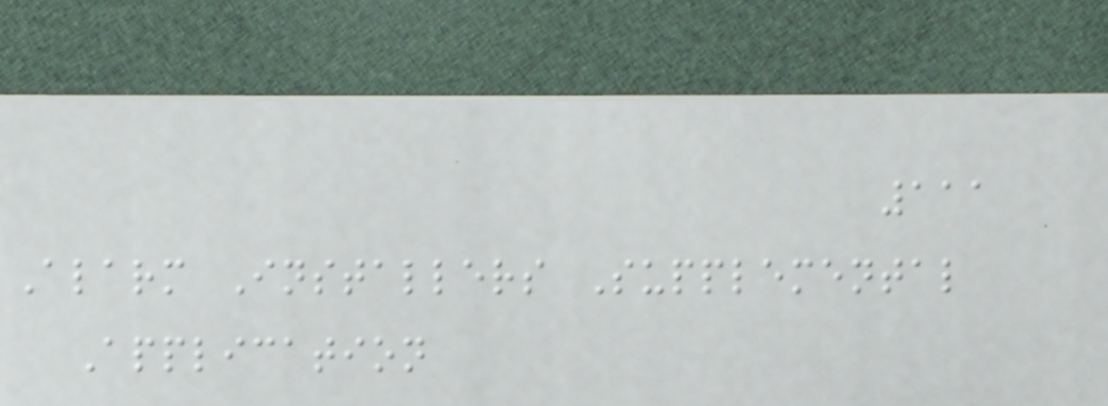111
Alarm Installers Supplemental
Application
